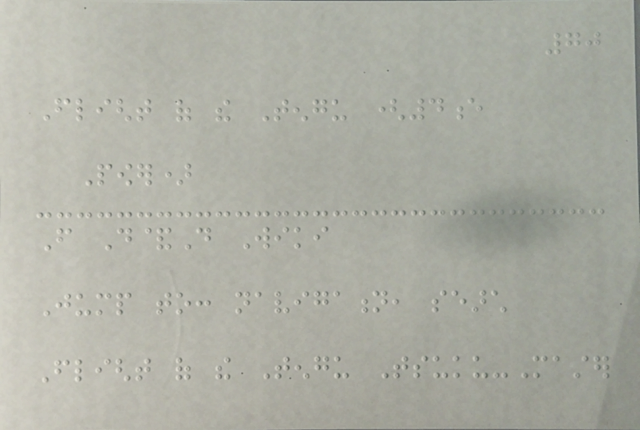70
Flight of the Tengu (4e
Power)
From D&D Wiki
Jump to: navigation, search
Flight of the Tengu Tsuku-Master
